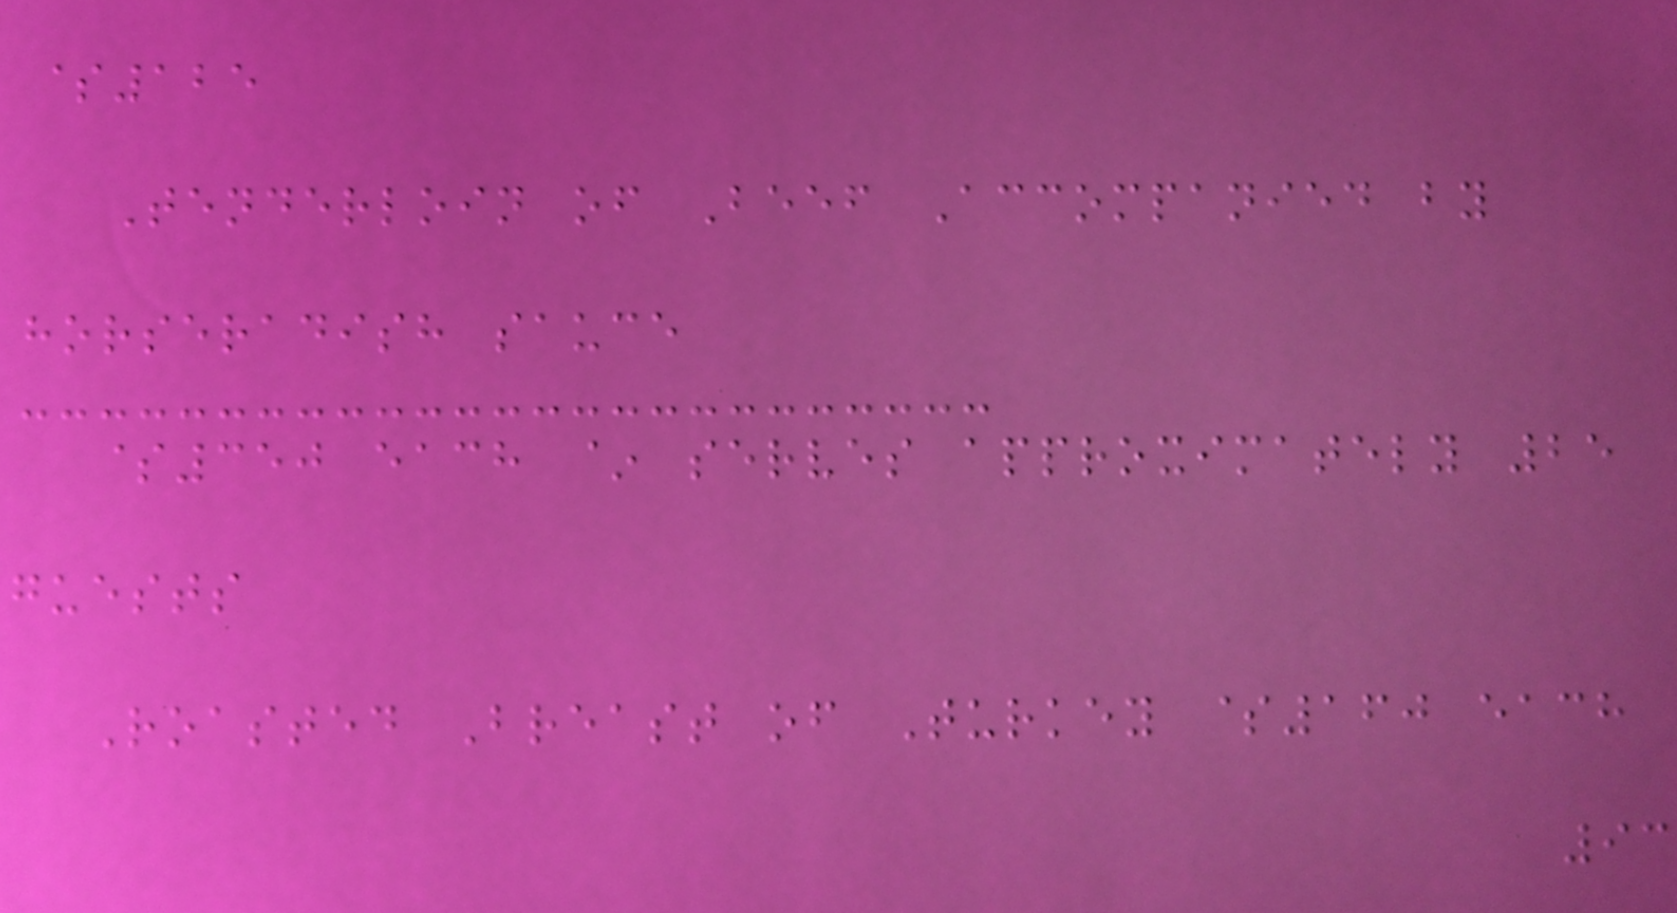$125
Tenderloin of Beef Accompanied by
horseradish sauce
$350 each ~ serves approximately 25
guests
Roasted Breast of Turkey $160 each
93
